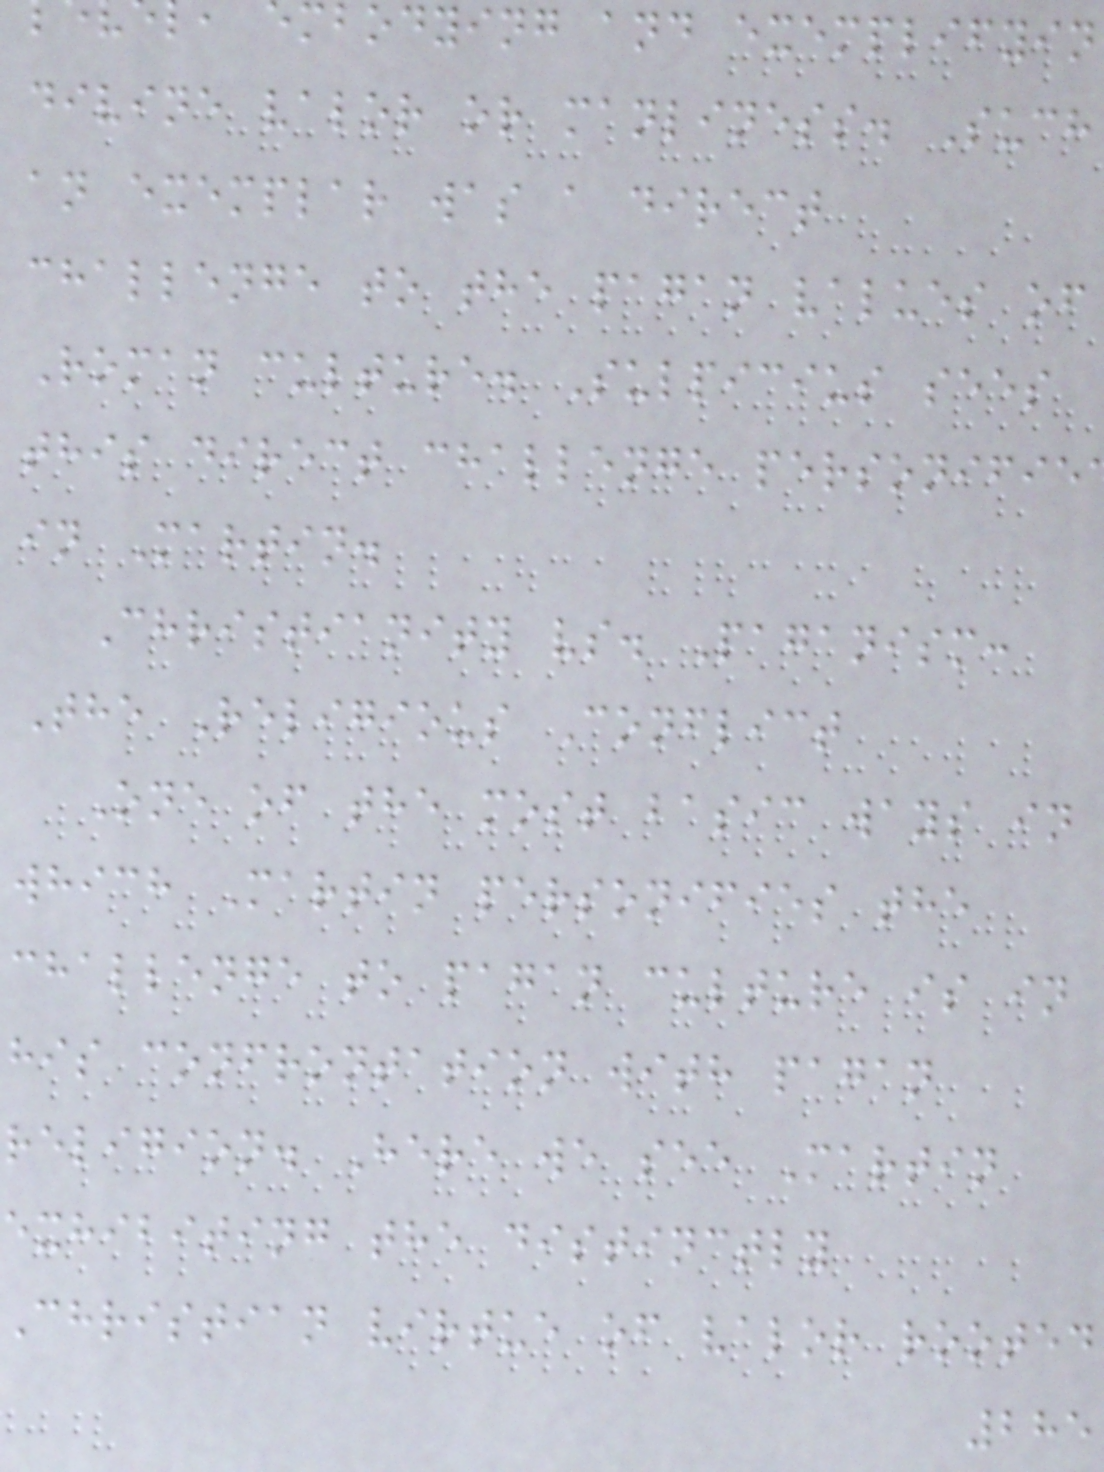embodying and exemplifyin
divine valor or manliness. Such
an exemplar was a direct
challenge to the pagan values of
Roman culture. Sulpicius sees
this direct challenge personifie
in Martin.
Christianity vs. Paganism:
The Religious Conflict
One of the most basic ways in
which Martin personifies the
challenge to pagan culture is in
his confrontation with pagan
religion. Here we see Martin
exhibiting the distinctly
Christian virtue of valor rooted
285
